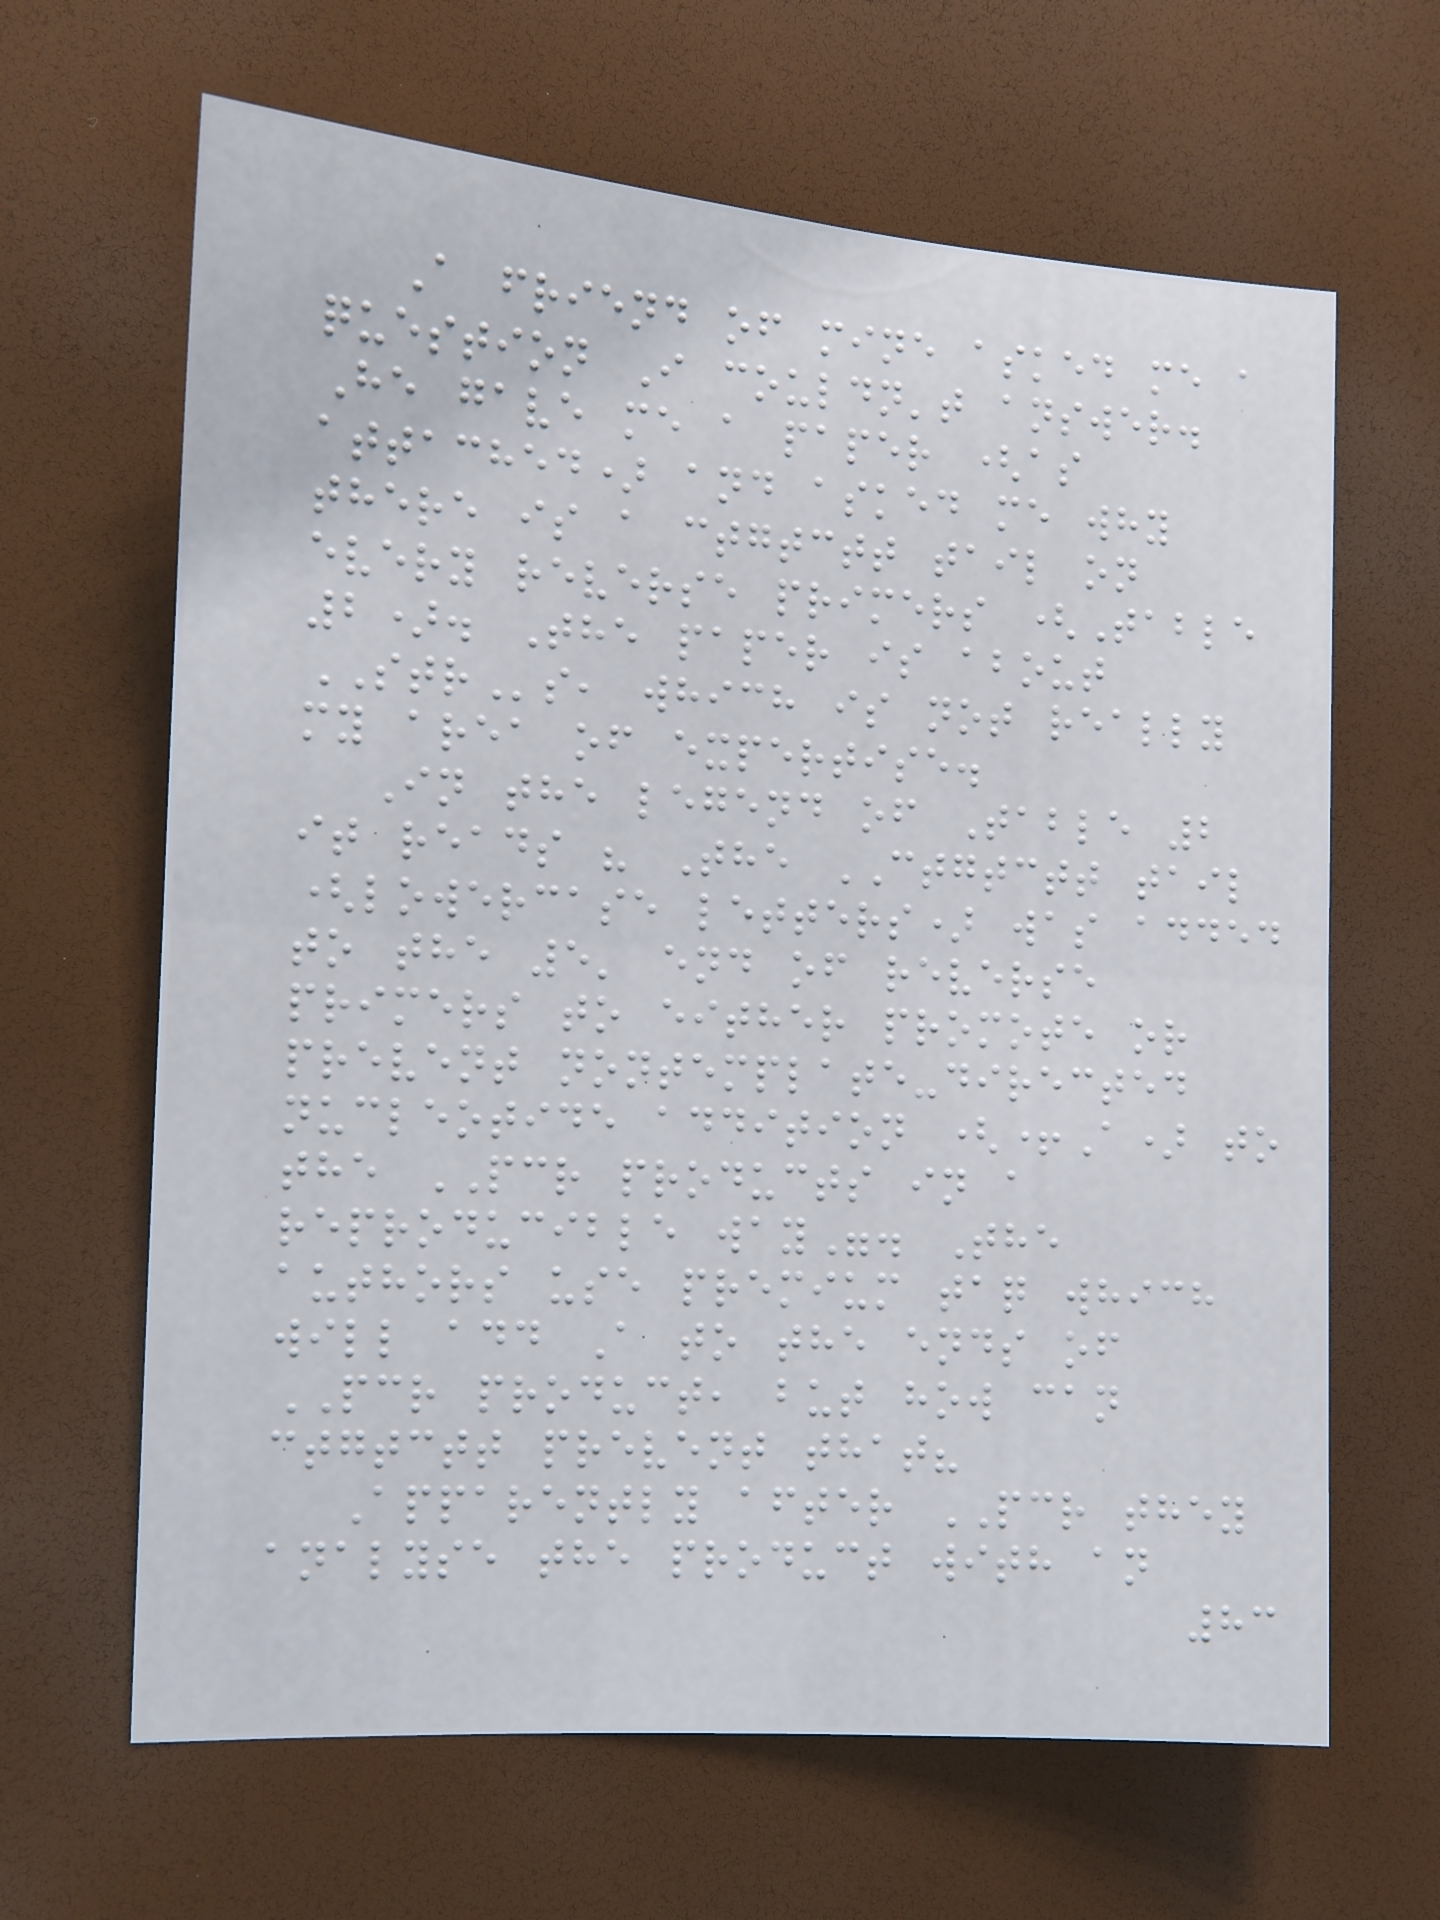A friend of mine asked me a
question I couldn't answer.
He gave me a paper (as
attached) and asked me why
there is a ctgtctt tail on
every reverse primers (Table
2). The paper is about
STRs, which is not really
my area of expertise.
In the legend of Table 2
it reads " The CTGTCTT tail
(lowercase letters) was added
to the 5' end of reverse
primers to either promote or
prevent nontemplate-directed
nucleotide addition (+A) to
the PCR products in a
reproducible way". The
authors use premium taq which
will add A to the ends of
PCR product, but how can
ctgtctt prevent that?
Apparently after PCR they
analyse the product with an
83
